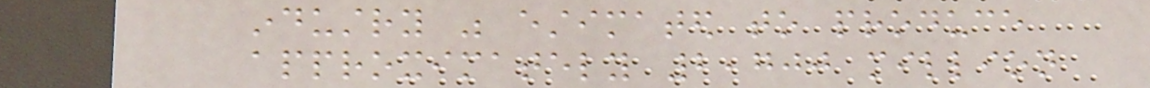industry was estimated to produce
approximately 2,700 million
